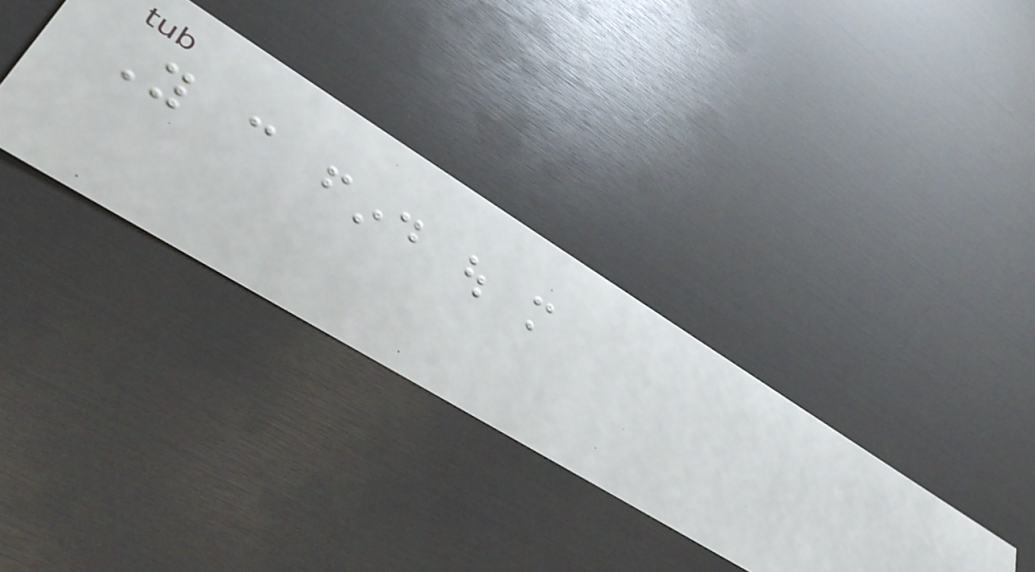You can find out more
